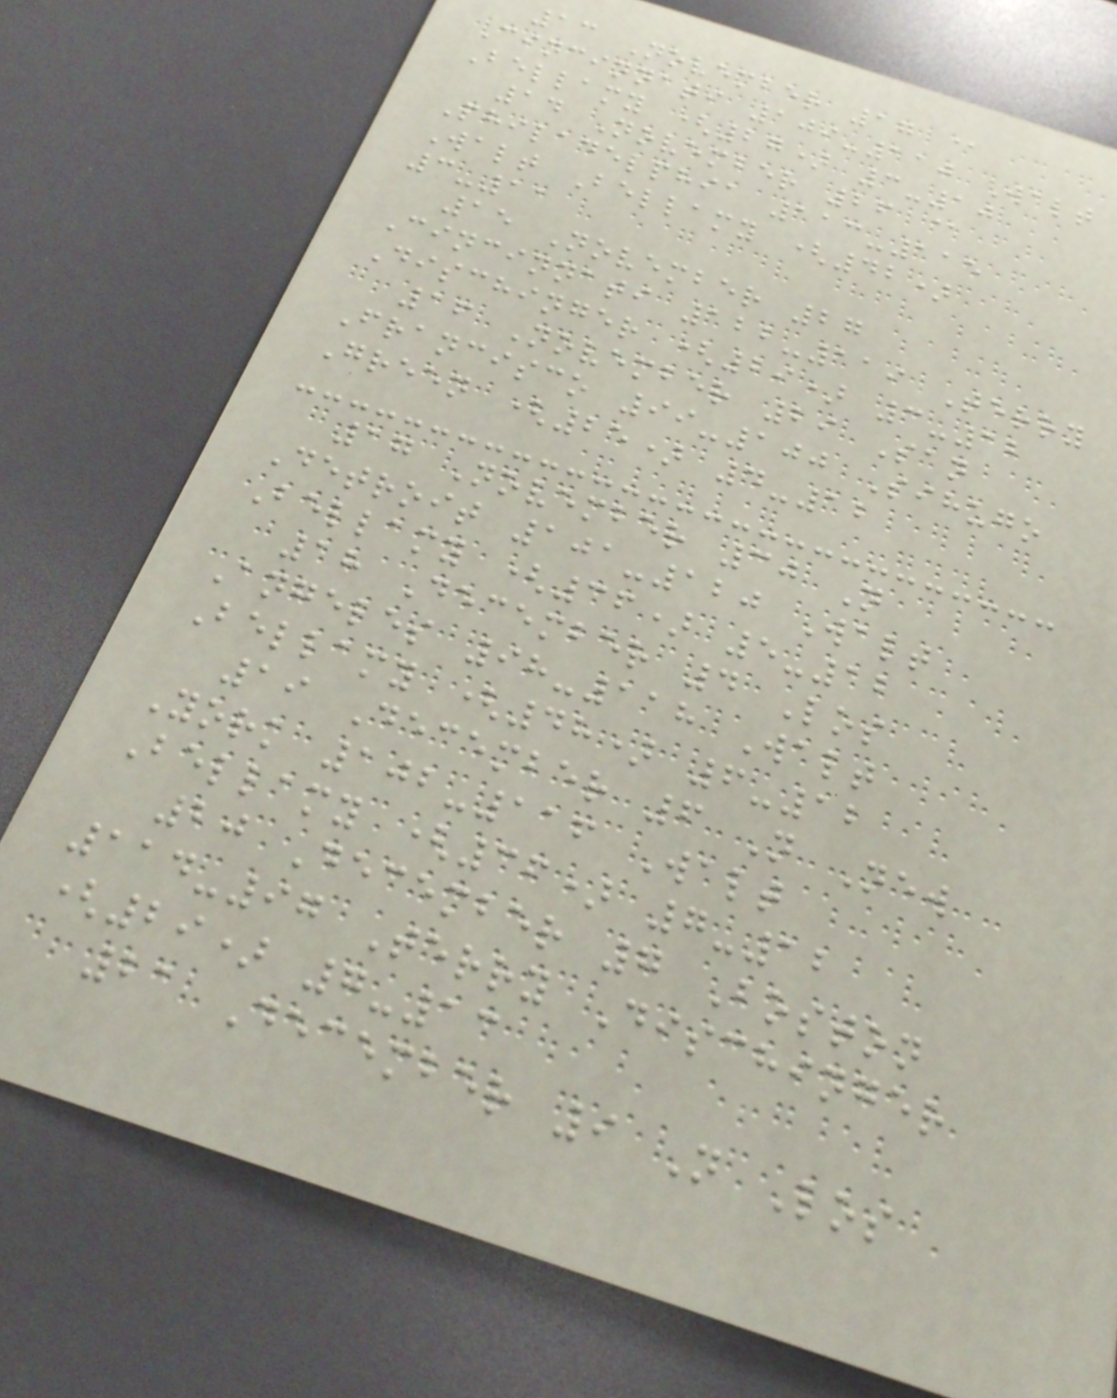13 November 17 @
Cincinnati 109-110 Walt
Bellamy (27) 3-10
14 November 26 @
Philadelphia 113-115
Walt Bellamy (42)
3-11
15 November 27
Cincinnati 122-119 Terry
Dischinger (29) 3-12
16 November 29 San
Francisco 99-100 Sihugo
Green (25) 4-12
17 November 30 N
Detroit 101-120 Walt
Bellamy (36) 5-12
18 December 4 Los
Angeles 98-118 Walt
Bellamy (48) 6-12
19 December 6 N New
York 102-116 Walt
Bellamy (36) 7-12
20 December 7 Boston
114-97 Terry Dischinger
(29) 7-13
21 December 9 N Los
